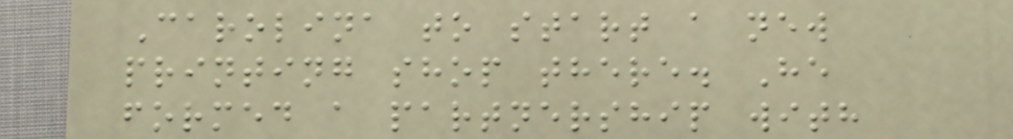Carolina to start a new
printing shop there. He
formed a partnership with
